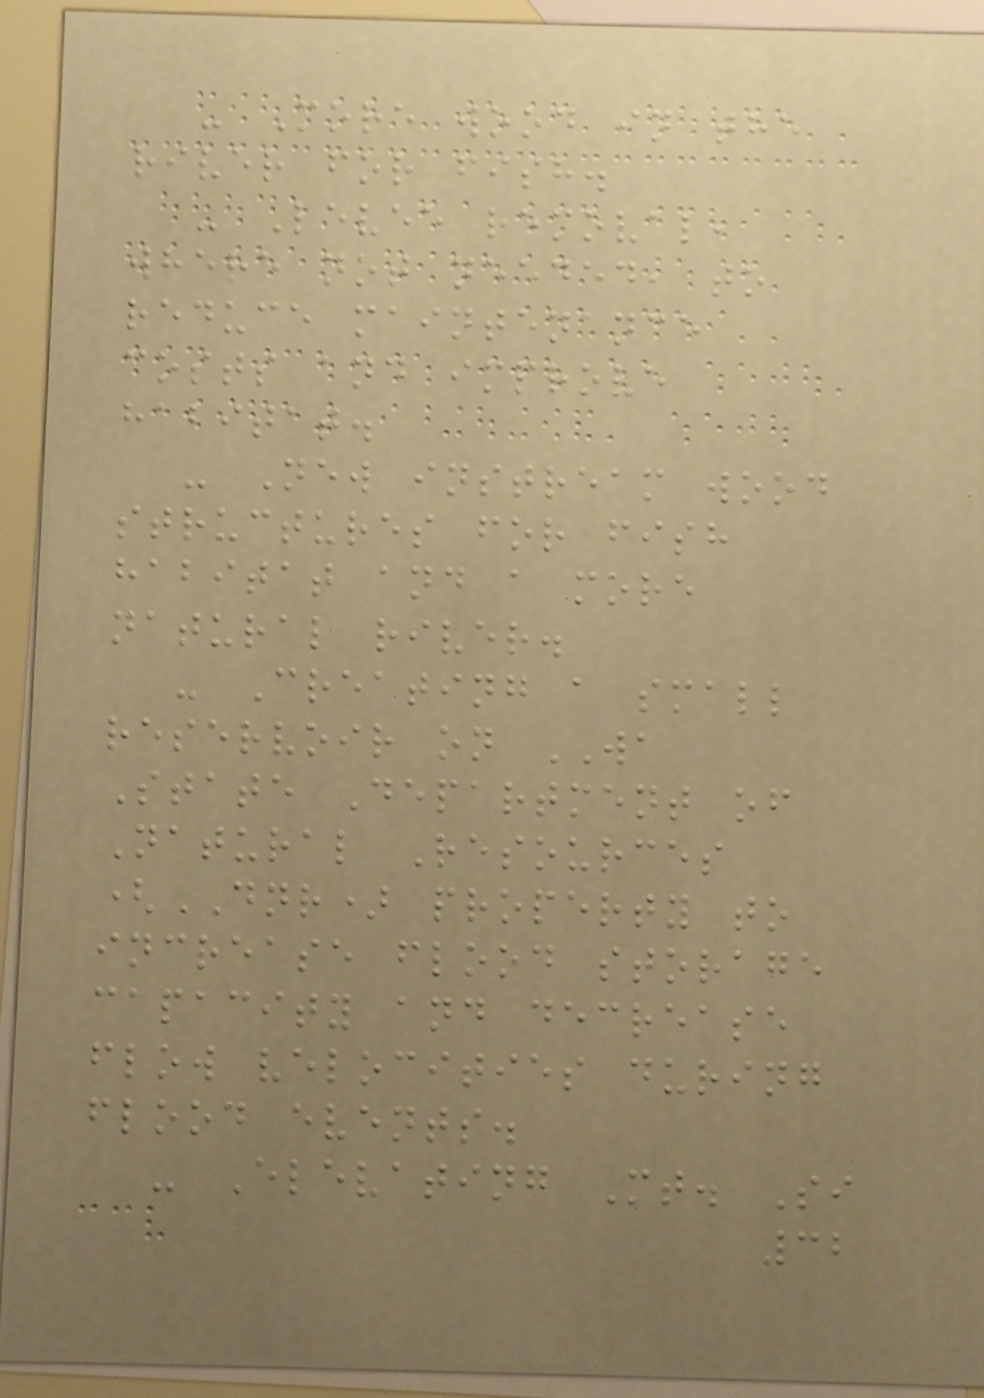- More wood in the
river for fish.
- Levee removal,
where not needed, to
reduce maintenance
costs and improve
habitat.
- New instream wood
structures for fish
habitat and a more
natural river.
- Creating a small
reservoir on WA
State Department of
Natural Resources
(DNR) property to
increase flood storage
capacity and decrease
flow velocities during
flood events.
- Elevating Mt. Si
32
